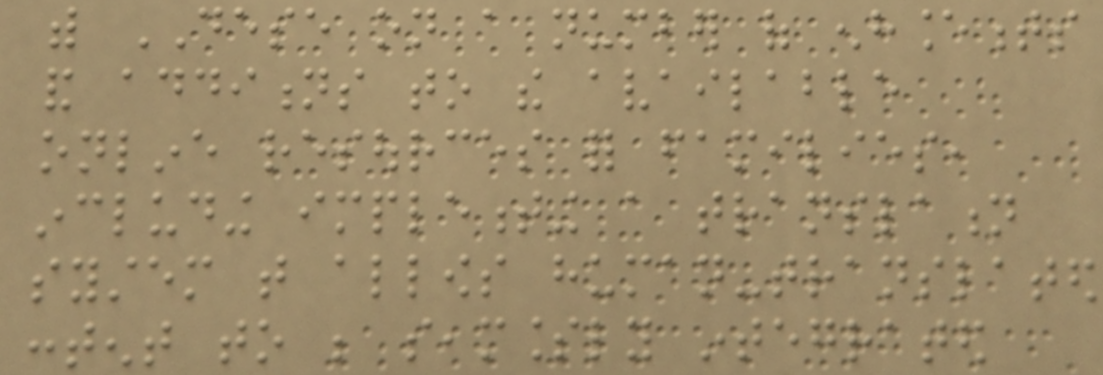with DESE on a number of enhancements
and additions to the available
online resources for families,
including implementing a translation
system that allows human-translated
content to be seamlessly integrated
